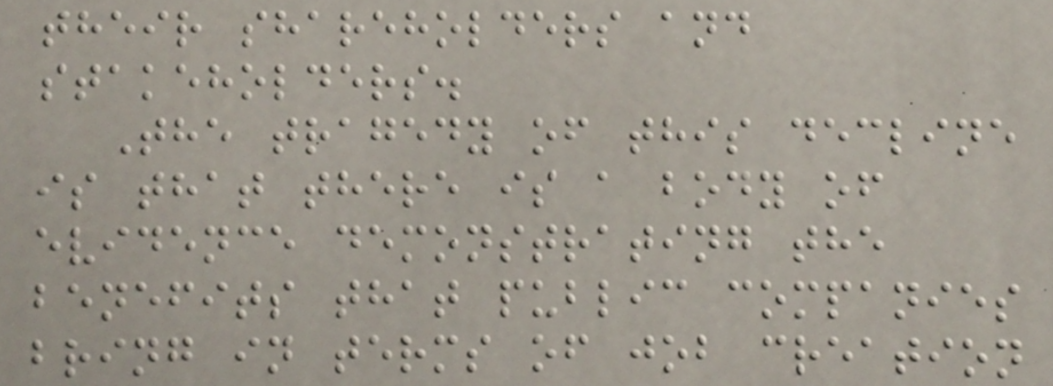their shareholders and
stakeholders.
The tragedy of this decline
is that there is a body of
evidence demonstrating the
benefits that public companies
bring in terms of job creation
